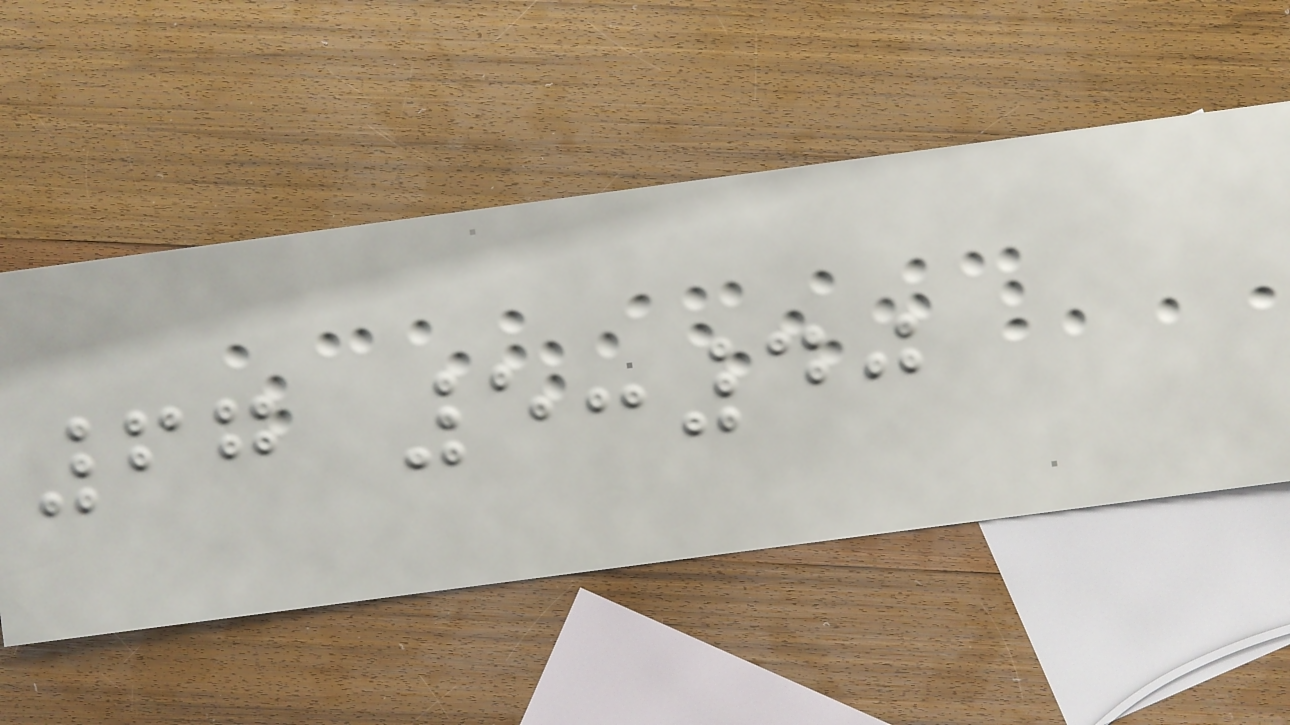67 5:40
